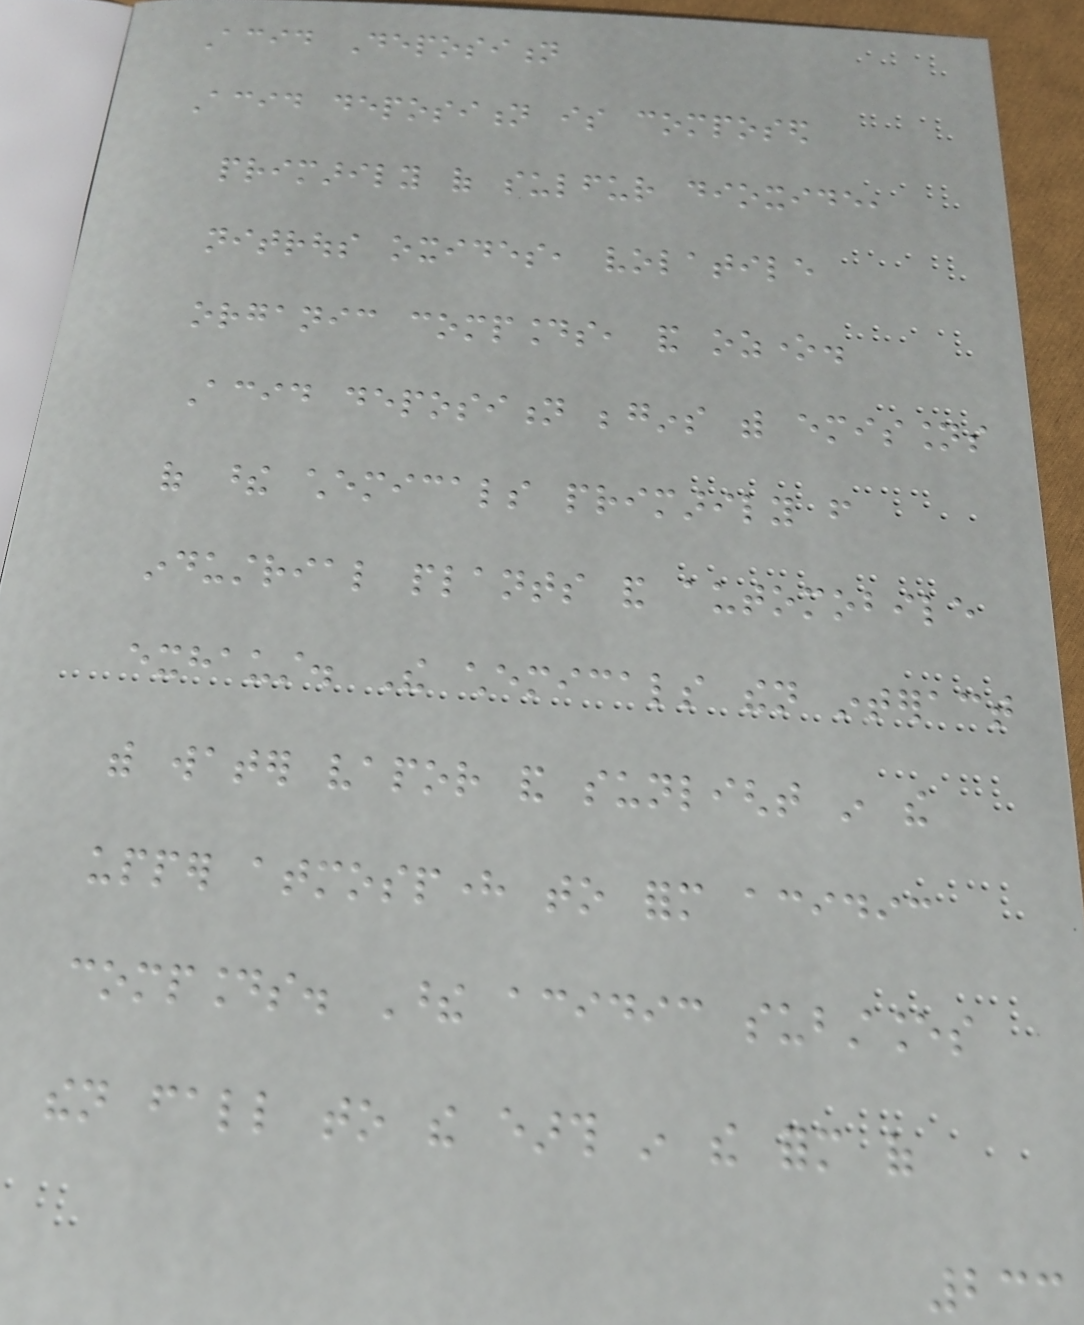Acid Deposition
Acid deposition is composed
primarily of sulfur dioxide,
nitrous oxides, volatile
organic compounds, and ozone.
Acid deposition begins with emissions
of these chemicals primarily from
industrial plants and automobile
exhaust. The chemicals then interact
with water vapor and sunlight in the
upper atmosphere to form acidic
compounds. These acidic substances
then fall to the earth in the form of
233
